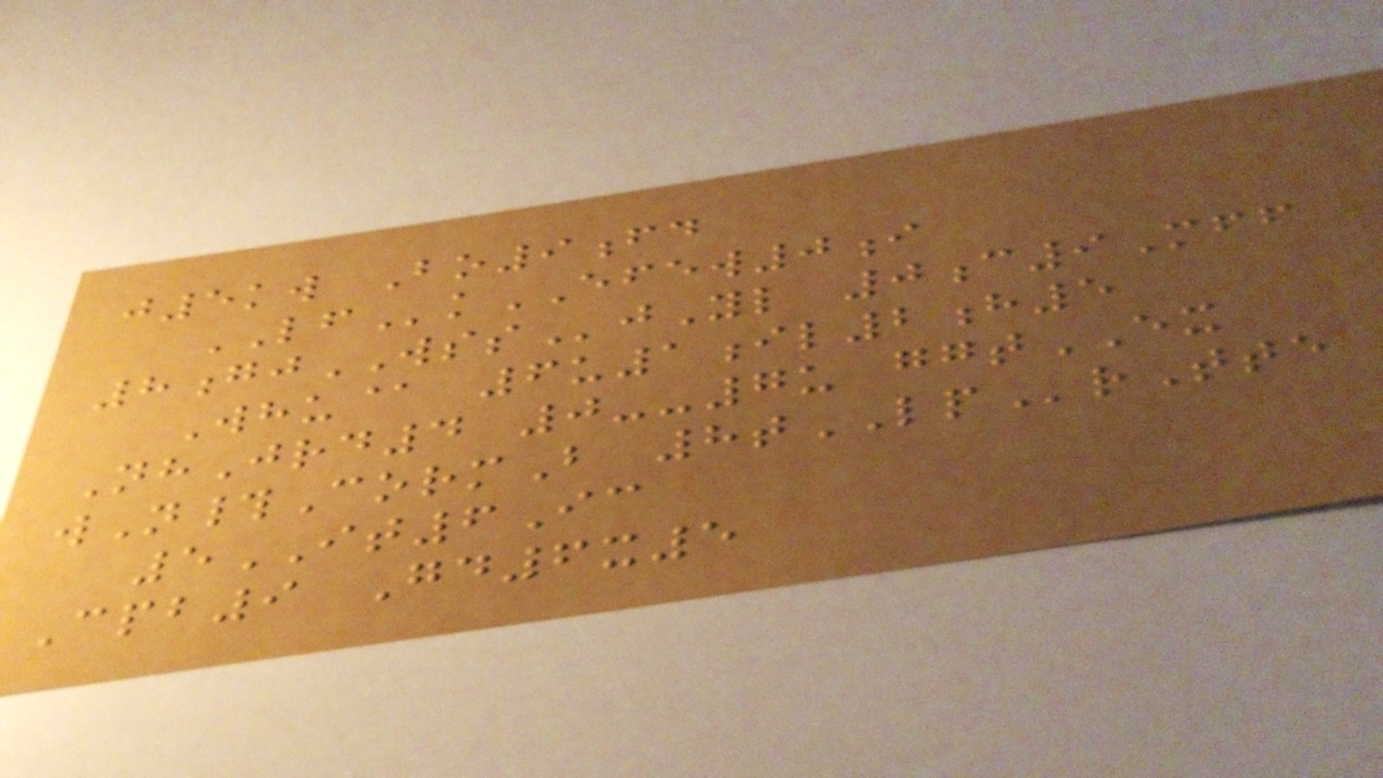j5kw Bo9fd
LFkEFEW0i
8gjWSSjYl 0c9Mff
Whu@ 6u1il2h5
NhJrd4 0--7u ggtEX
wN#CormB 8tLPrTte
5IT6Ic
Cpb9 Gd6x5
